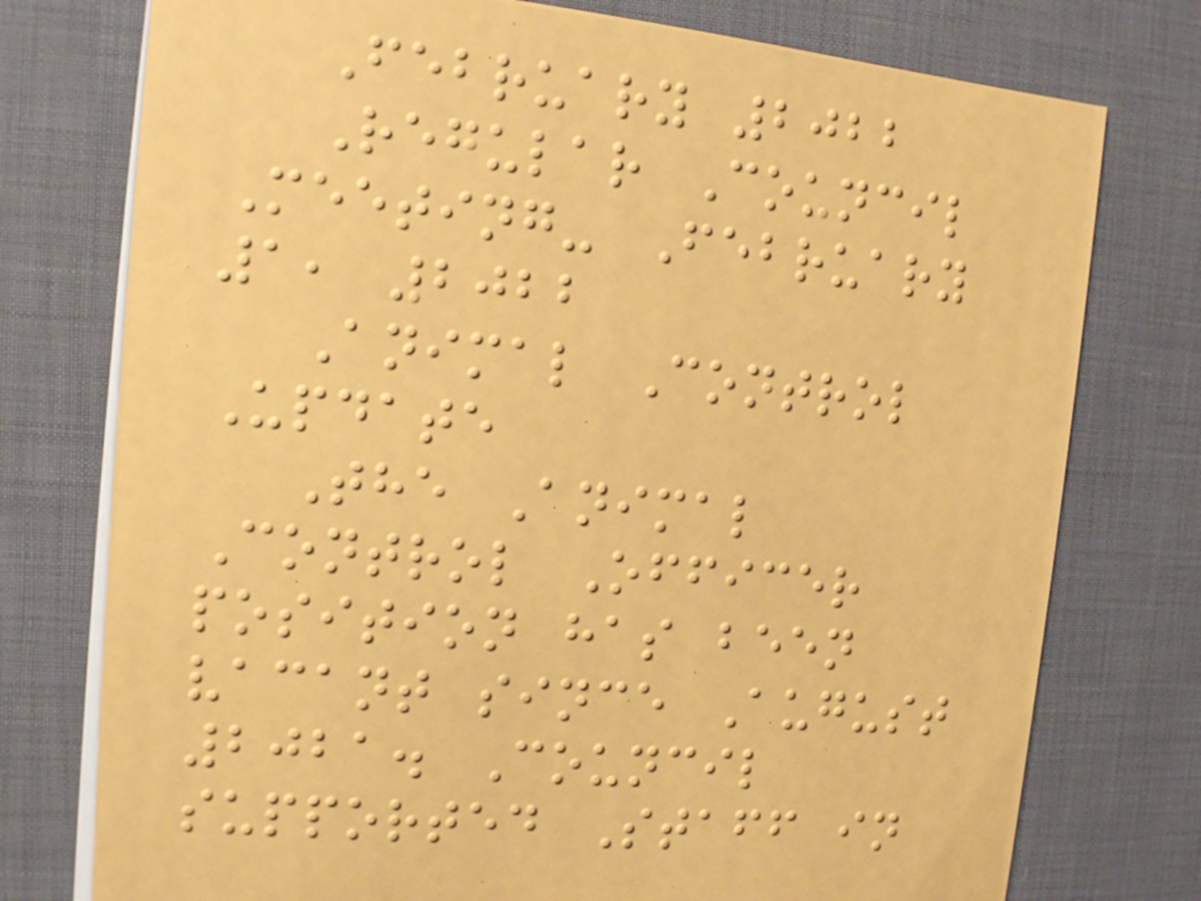February 2022
Regular Council
Meeting- February
1, 2022
Animal Control
Update
The Animal
Control Officer
position has been
vacant since August
2021. Council
supported Staff in
